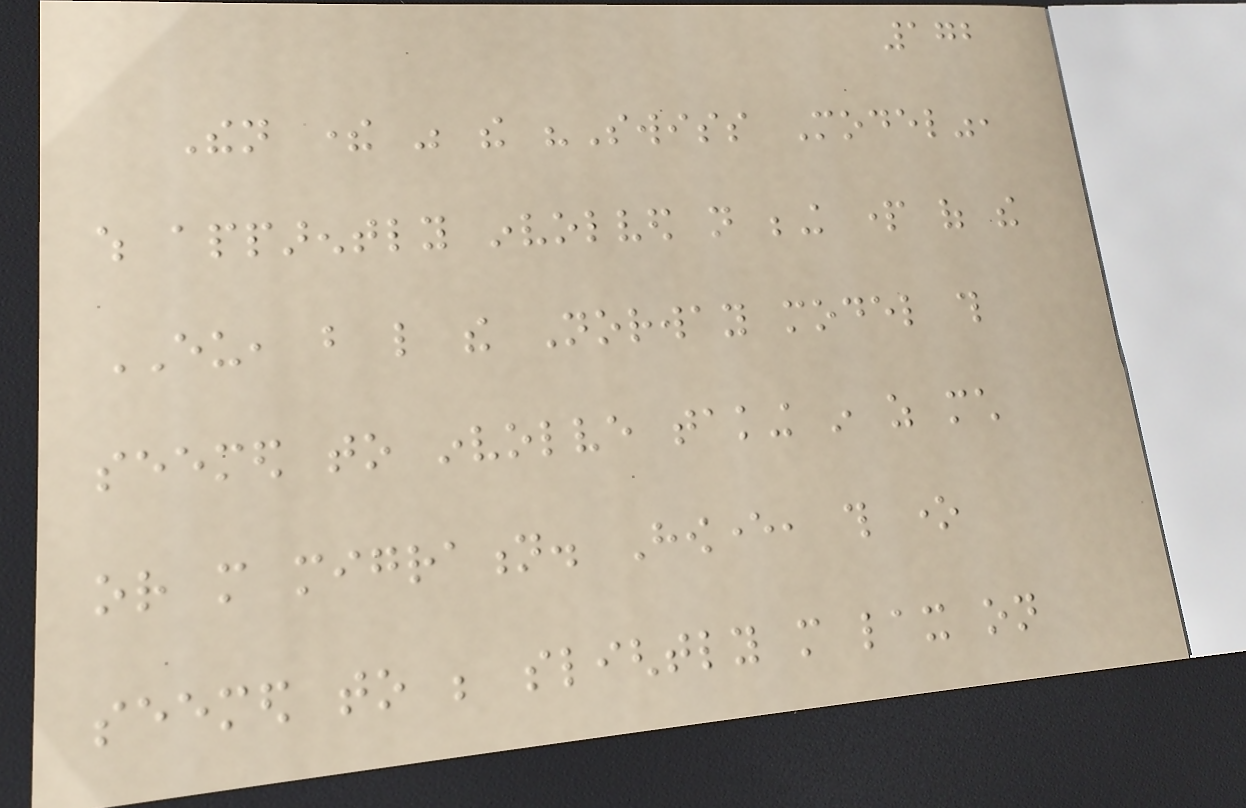172
Then there was the "Swiss Model",
which apparently involved not being part of the
EU, but like the Norway model this
seemed to involve taking in as much
or more migration. However, this one
seemed to be slightly more lax on
